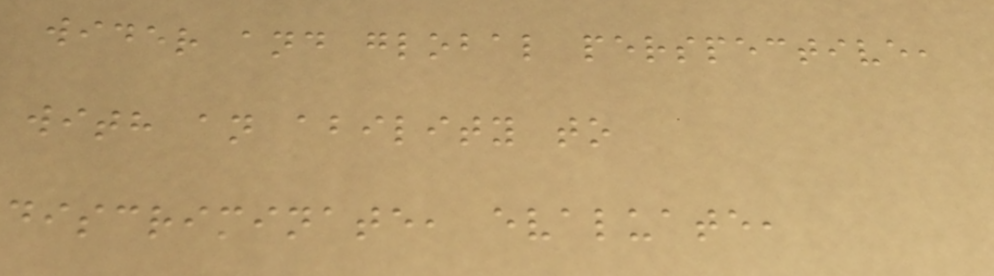wider and global perspective,
with an ability to
discriminate, evaluate,
